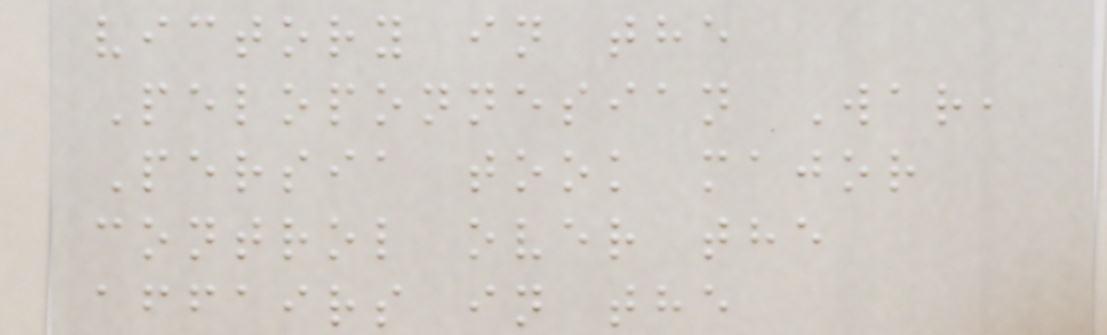victory in the
Peloponnesian War,
Persia took major
control over the
affairs in the
